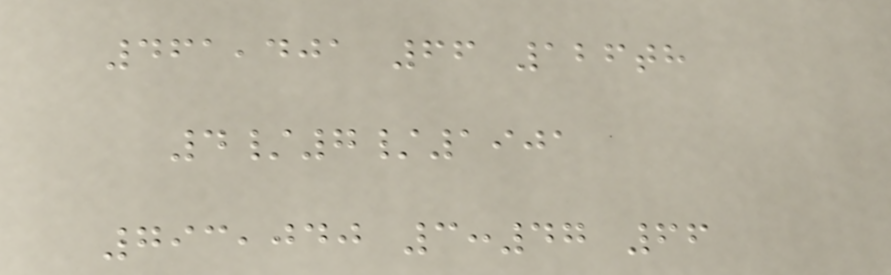461,401 66 126th
4/7/1901
793,040 3:47 66
